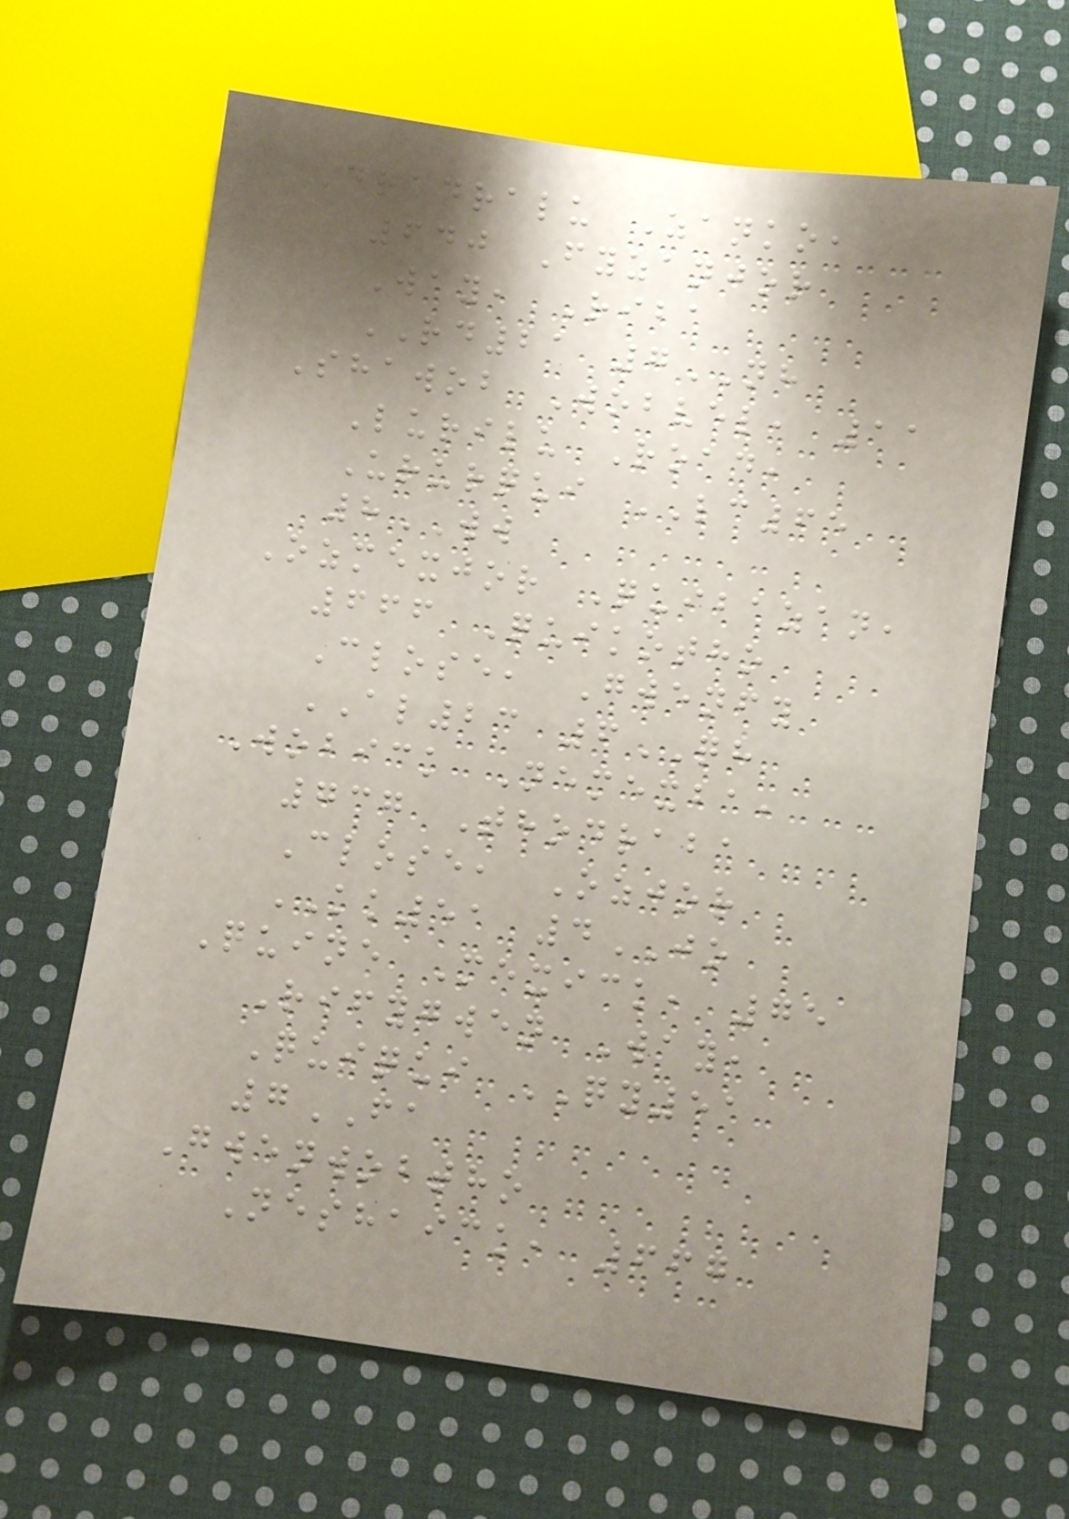Dradralu Zanko,
640 Fyzanjor
Way, Riba
RD21 7NH
Shawob Wobvel, 11
Lurilu Road,
Ururqui LC65
8WW
Ozmexjor Quibazan,
666 Quikotho
Close, Gwenfy
AL23 6QH
Wobick Nemexba,
737 Thodraba
Close, Ozjor
KK51 4JO
Quine Mexick, 75
Rifygwen Way,
Quiqui QY51
7FA
Gwenwobtho
Neshaick, 667
